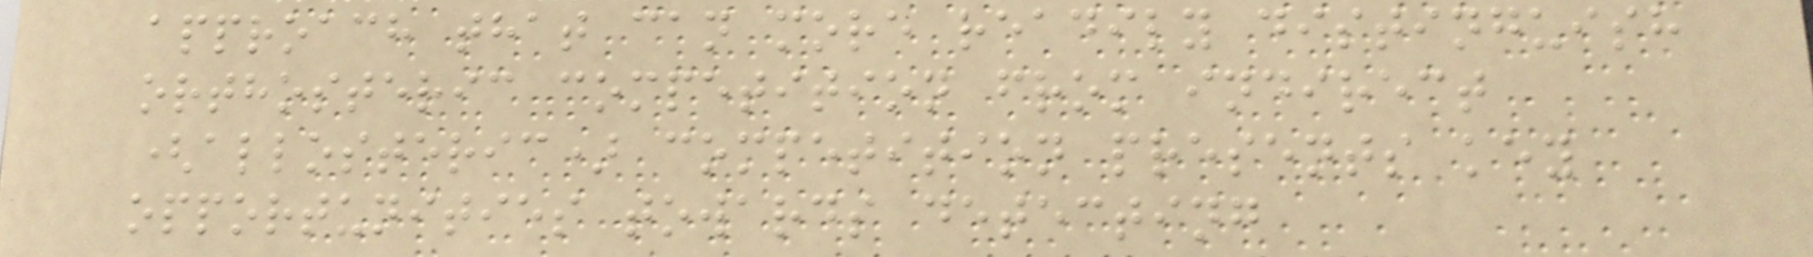approach that can more readily distinguish
orthosteric competition from indirect
(allosteric) competition presents key
opportunities towards detecting
